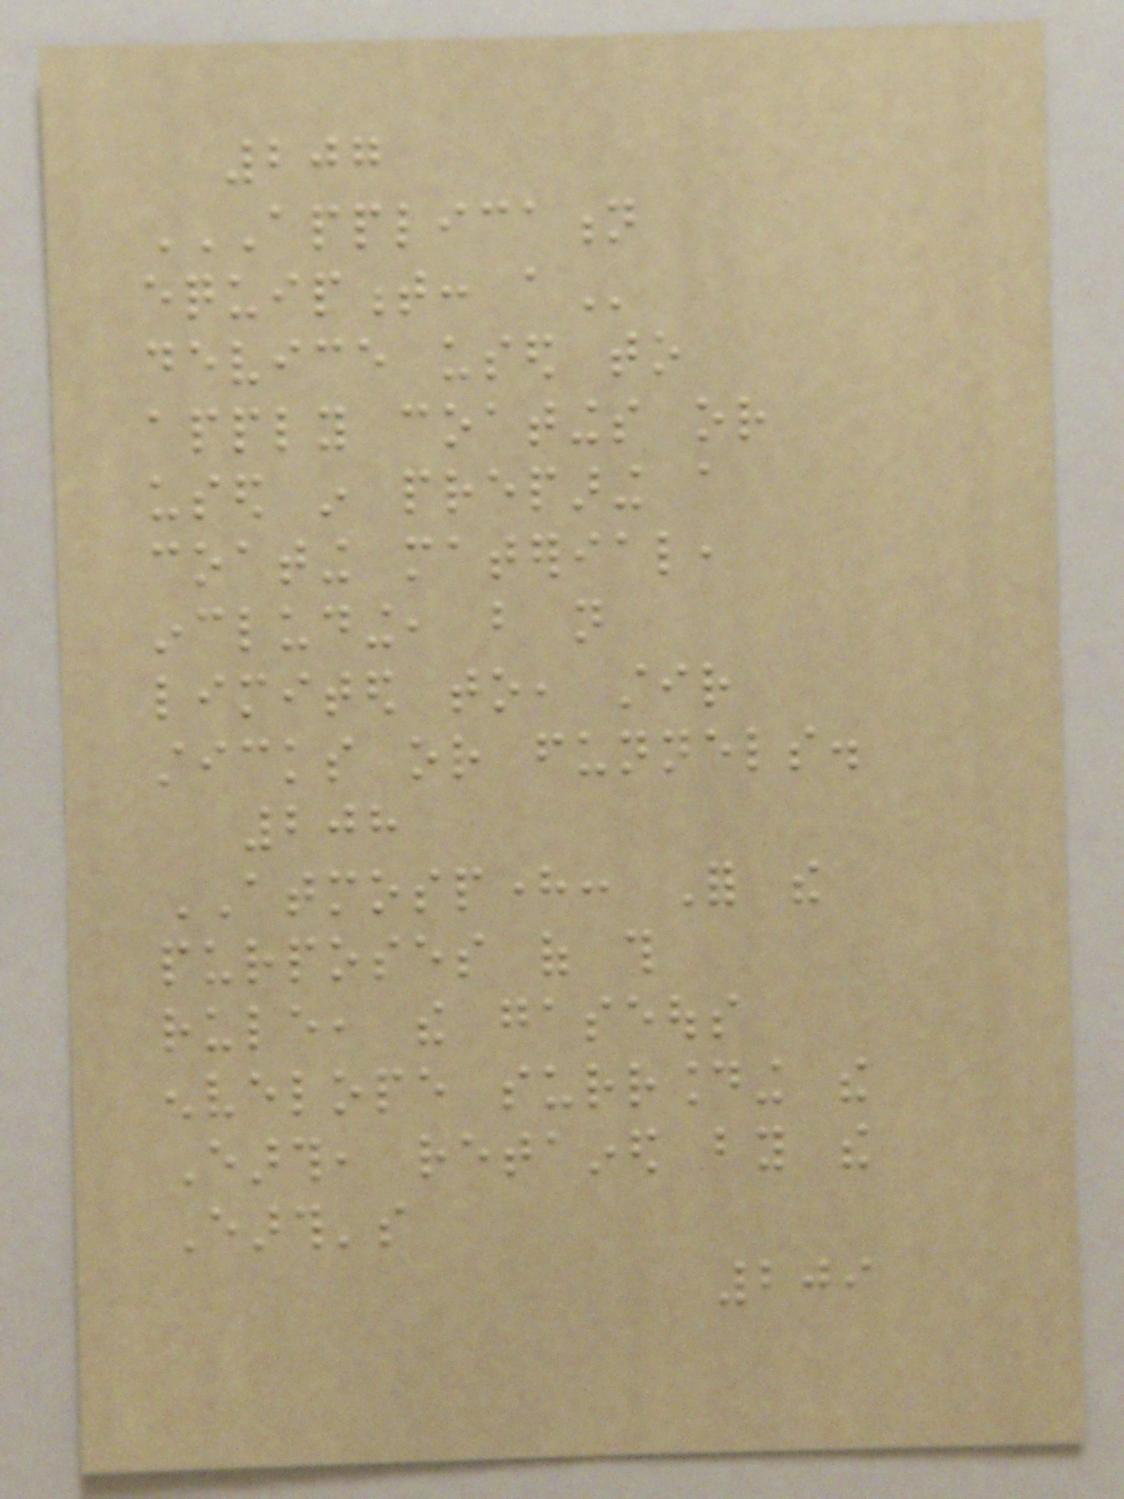207
APPLICATION
EQUIPMENT: A
device used to
apply coatings or
used in preparing a
coating material,
including, but not
limited to, stir
sticks or funnels.
208
ATMOSPHERE: For the
purposes of this
rule, the gaseous
envelope surrounding the
Earth, retained by the
Earth's
209
